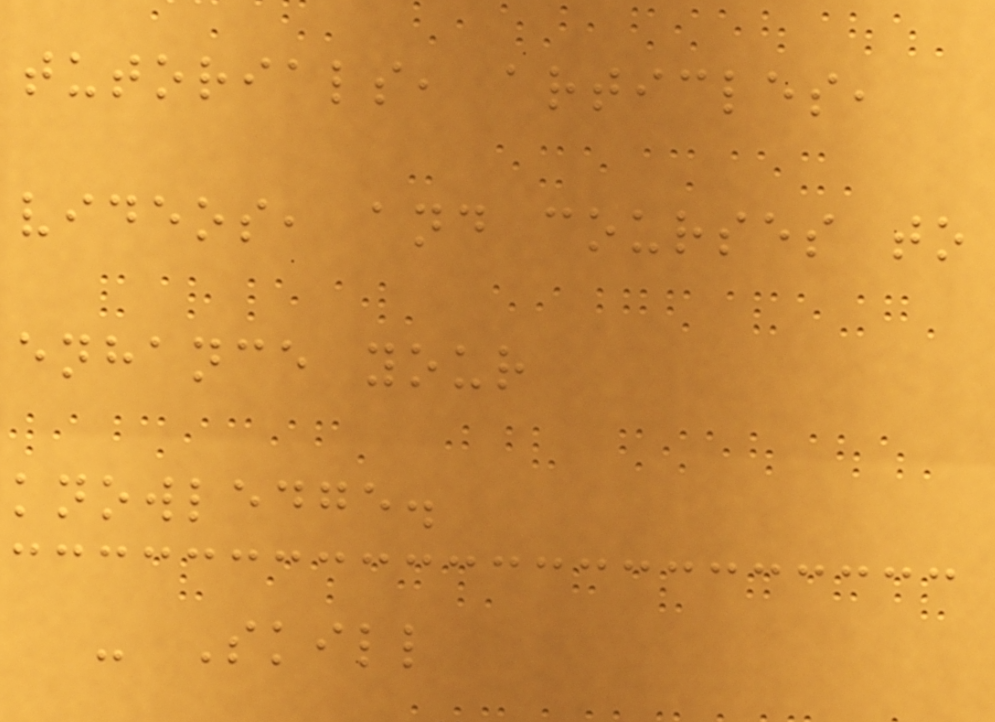tutorials, articles,
videos, and courses to
enhance your
knowledge.
- Skill
